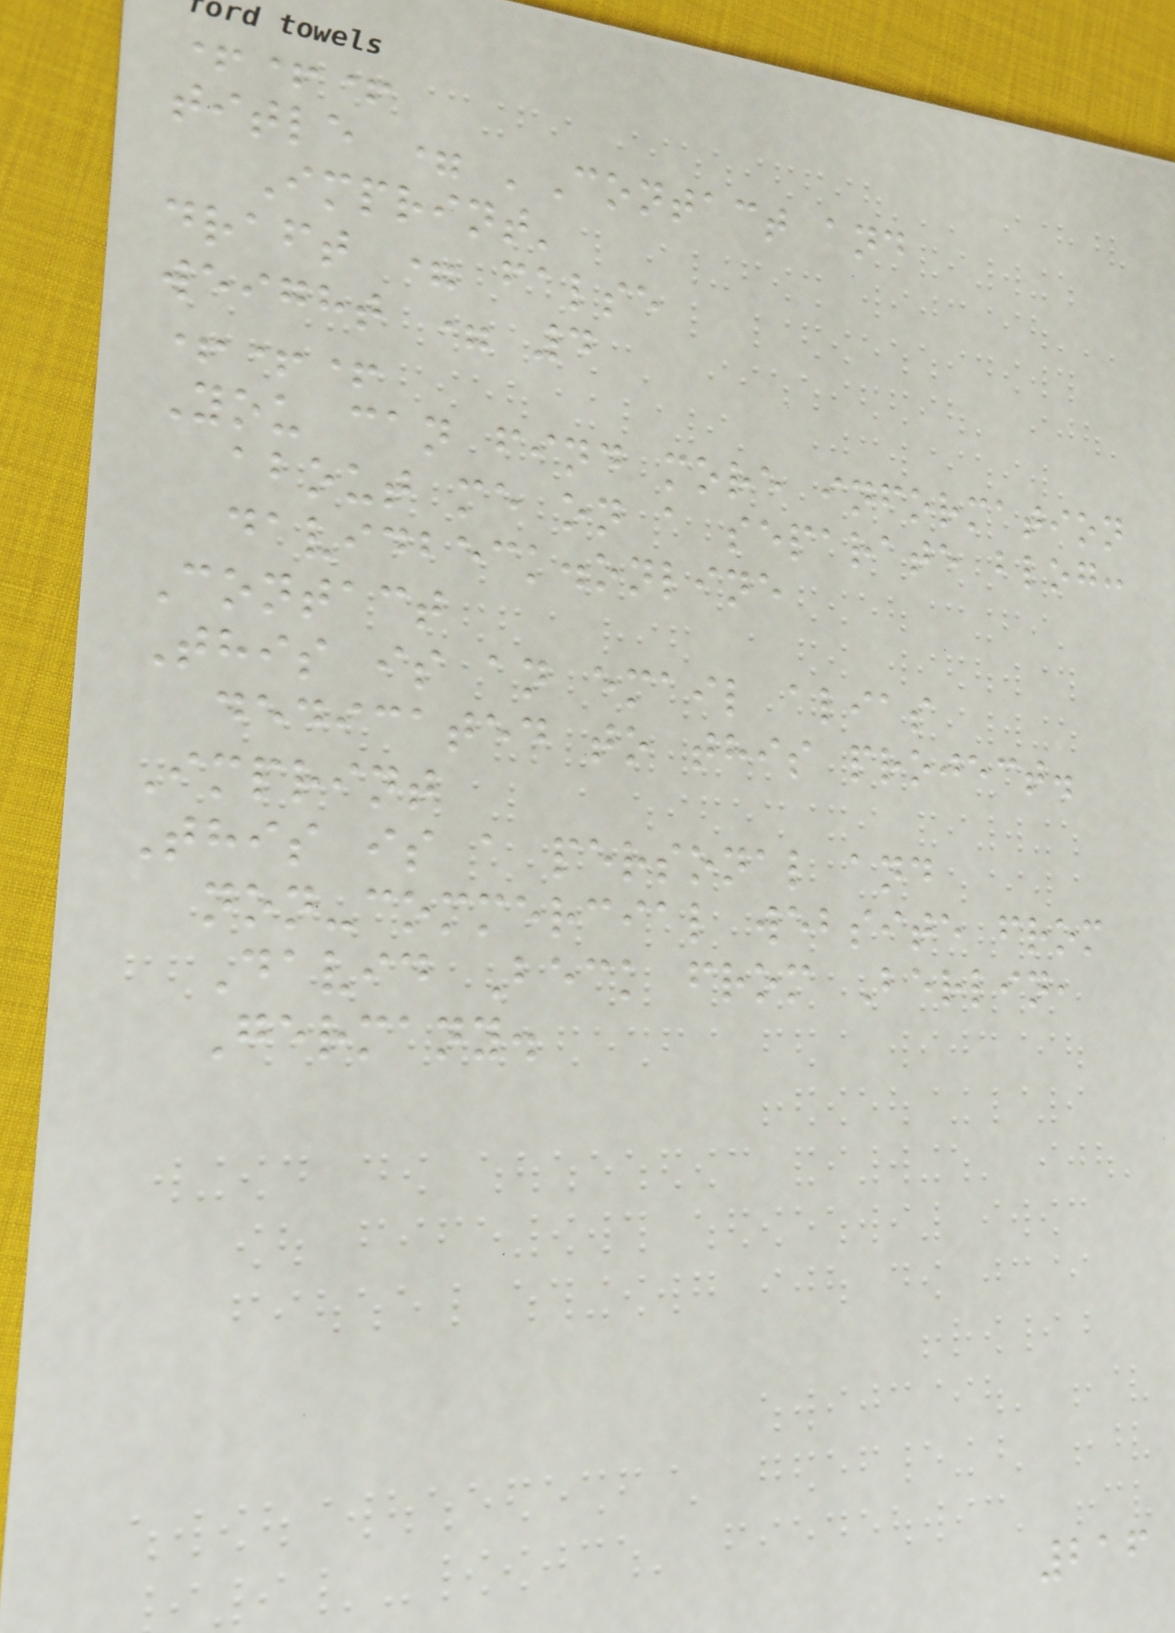+++
title = 'Contact and
Imprint'
draft = false
weight = 4
+++
You can find more information
about me on a separate blog:
davidbeck.online
Contact
This is an email alias
dedicated to this project.
Imprint
This is a personal and
non-commercial website from
David Beck from Berlin,
Germany.
216
